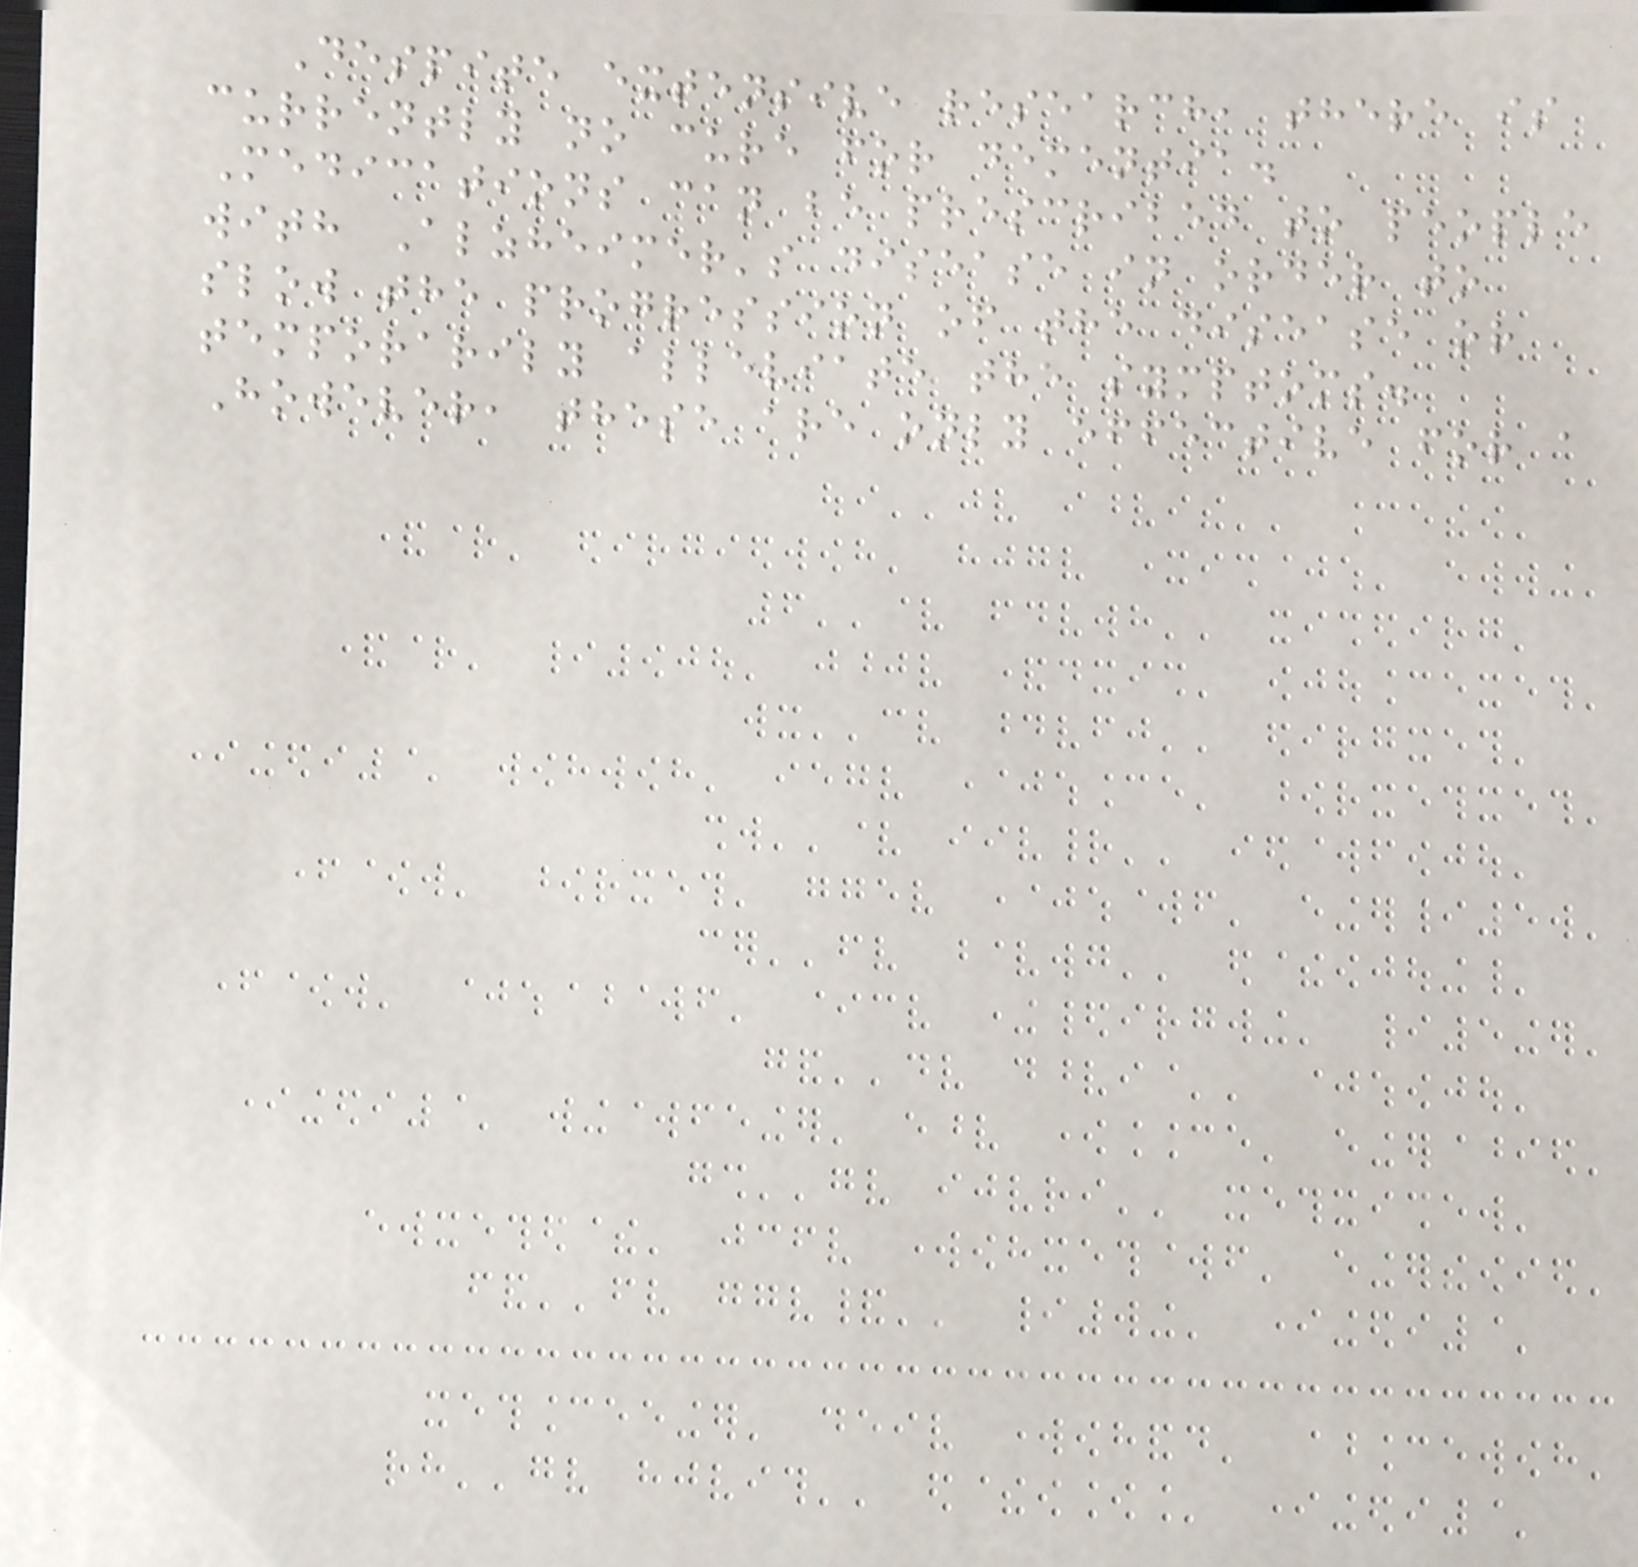Despite extensive research, there is
currently no cure for dementia.
Medications can be prescribed to people
with Alzheimer's disease in order to
slow the progression of the disease or
temporarily alleviate the symptoms.
However, these are only effective for a
